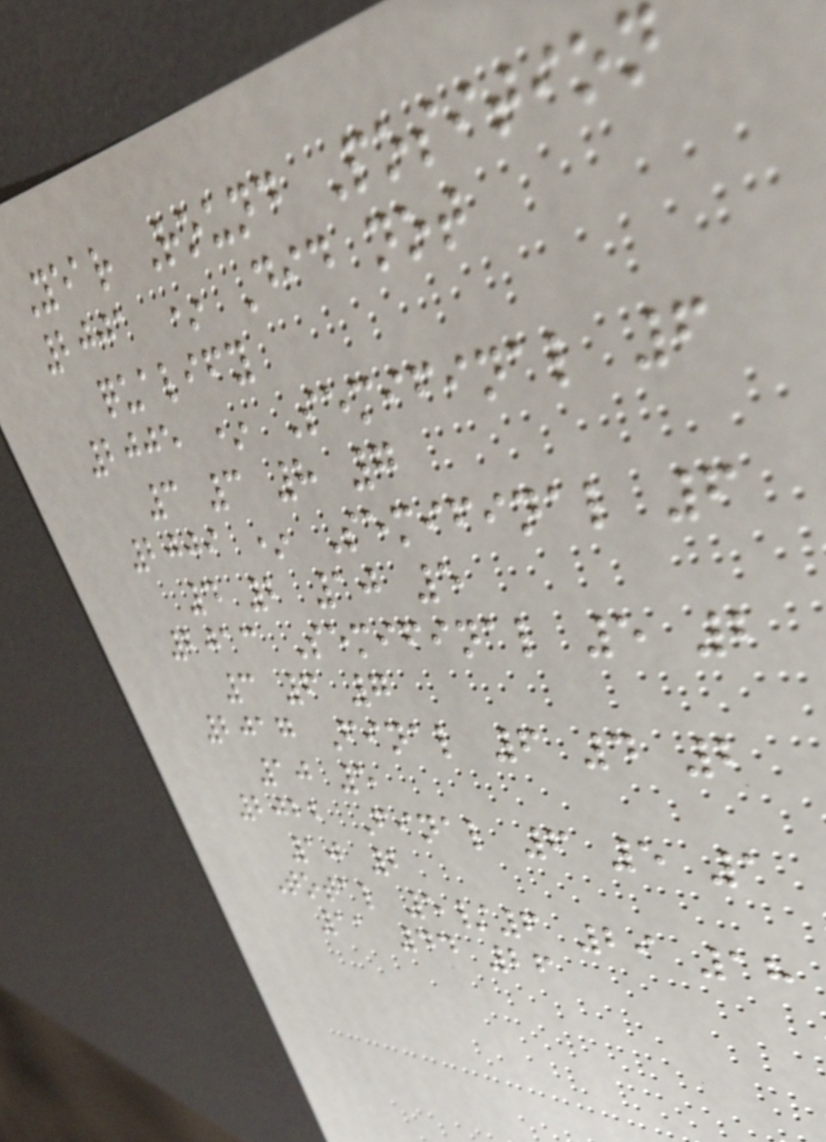Year Round Position
2001 * Did not
qualify
2005 * Semifinal 6
3 3 8 7
2009 * Semifinal 6
4 2 10 5
2013 Semifinal 5 2
3 6 7
2017 Final 6 4 2
10 5
2022 Final 6 5 1
10 2
Total 5/6 29 18
11 44 26
